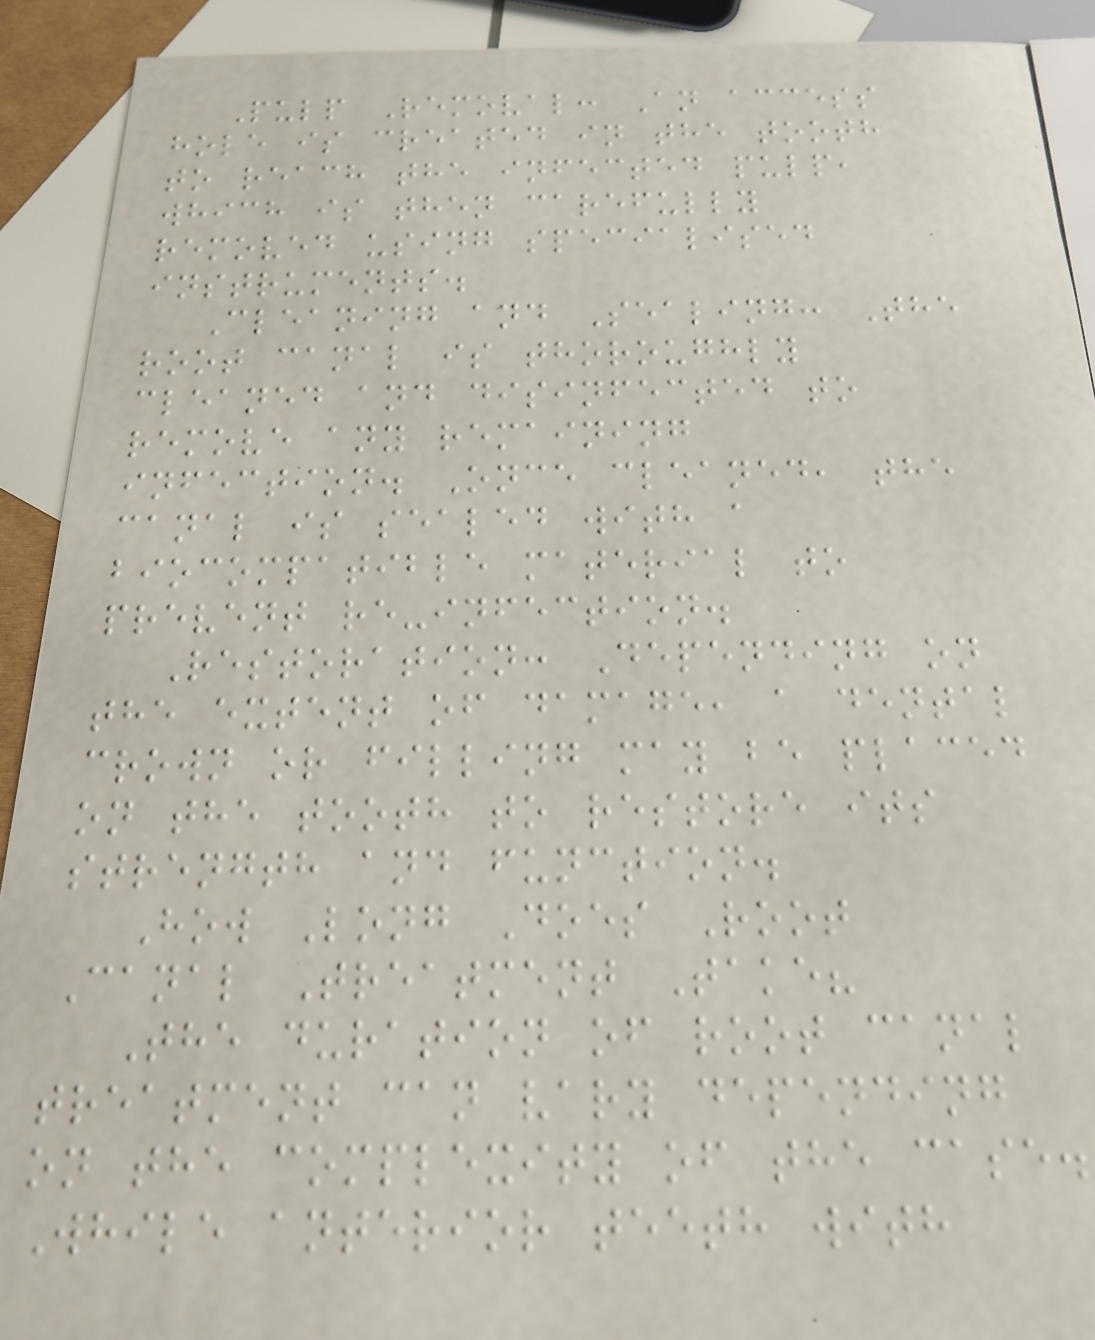Pulp Removal: An access
hole is created in the tooth
to reach the infected pulp,
which is then carefully
removed using specialised
instruments.
Cleaning and Sealing: The
root canal is thoroughly
cleaned and disinfected to
remove any remaining
infection. Once cleaned, the
canal is sealed with a
biocompatible material to
prevent re-infection.
Restoration: Depending on
the extent of damage, a dental
crown or filling may be placed
on the tooth to restore its
strength and function.
How Long Does Root
Canal Treatment Take?
The duration of root canal
treatment can vary depending
on the complexity of the case.
While anterior teeth with
